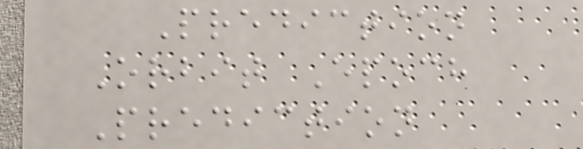Prediction
Orbit Epoch
Prediction
